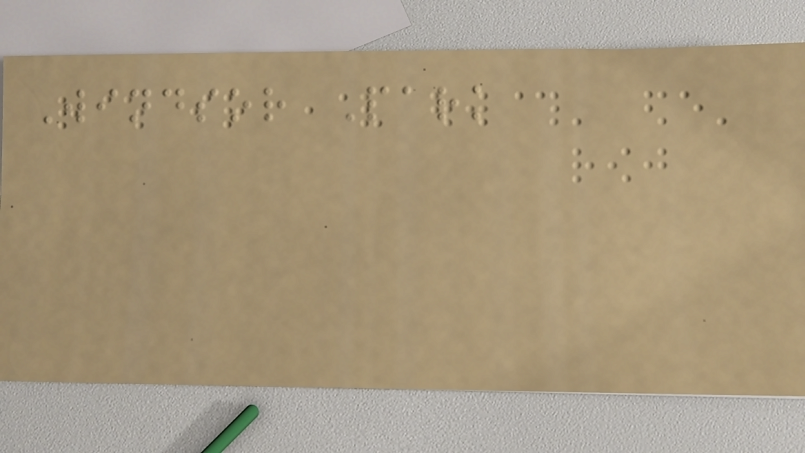Windsor Park
